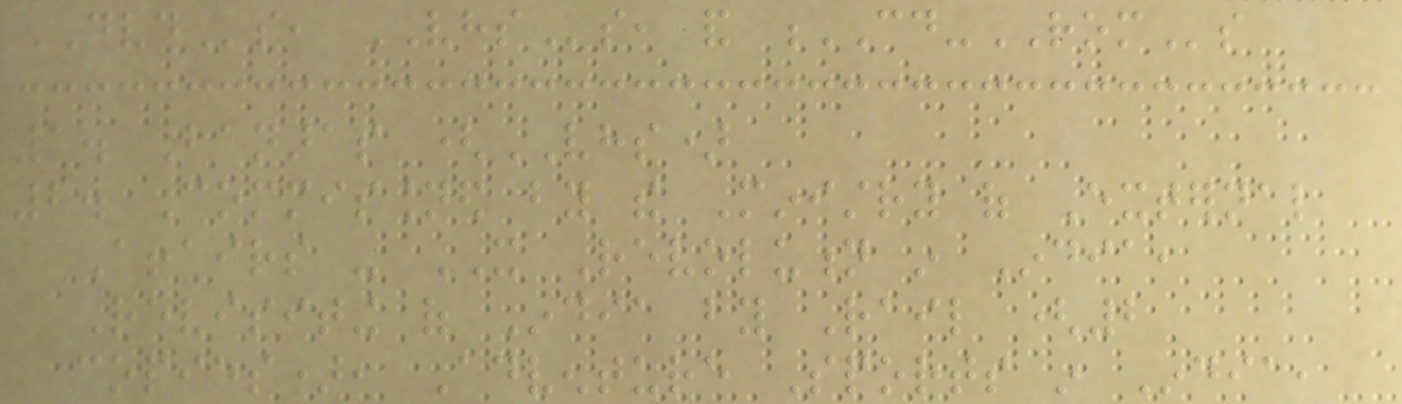DVDs, VHSs, and CD-ROMs
1. Banaras (VHS)
2. Commissioned by the Ministry of External
Affairs - IT Revolution in India,
Revisiting of India by Rail (2
copies), Adventure Sports in India,
